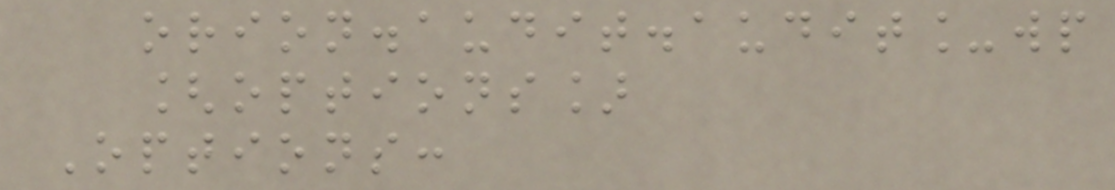orion.audit.audit_wp
[options]
Options:
